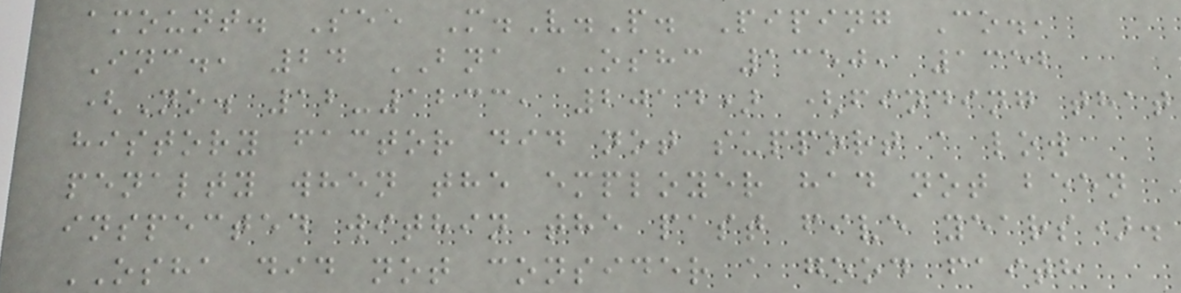amount. See M.V.P. Piping Co.,
Inc., 24 BNA OSHC 1350, 1352
(No. 12-1233, 2014) (finding that
history factor did not support a low
penalty when the employer had not been
inspected within the past five years).
OSHA did not consider a good faith
